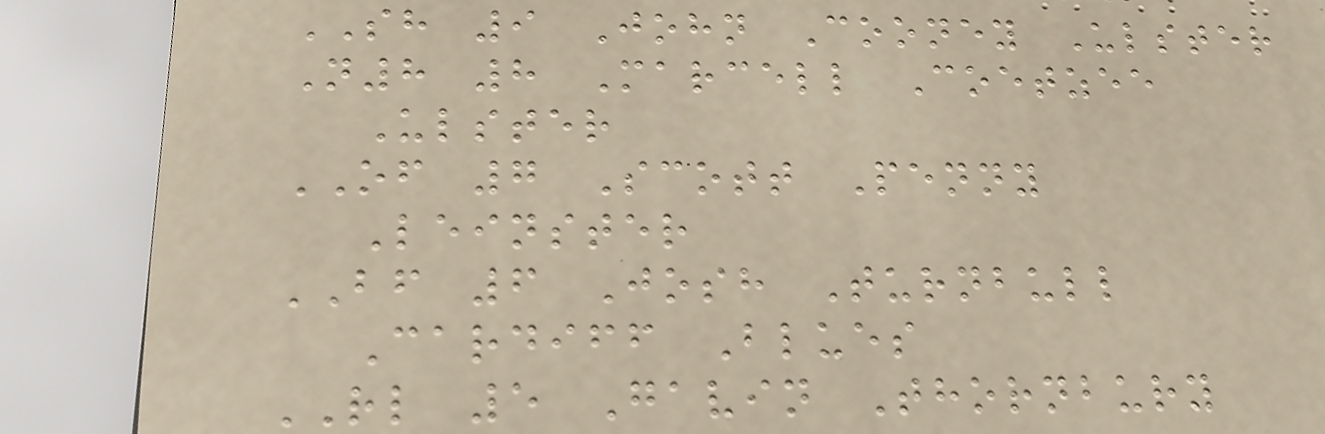SH 9 John Cooney Ulster
N8 8 Marcell Coetzee
Ulster
OF 7 Scott Penny
Leinster
BF 6 Josh Turnbull
Cardiff Blues
RL 5 Gavin Thornbury
